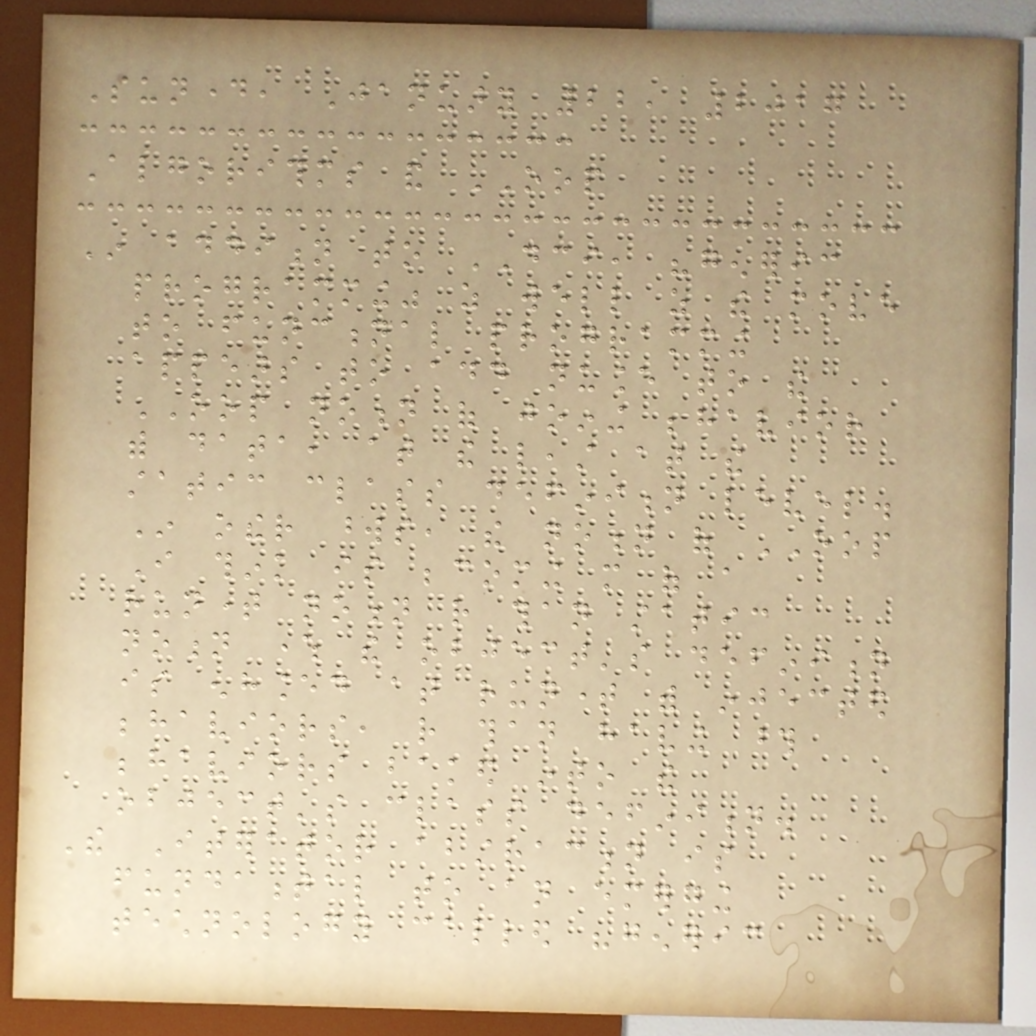Sunday, January 22, 2017
Algorithms and OOP
In addition to DCI, "generic
programming" as well as the move
to functional programming
appears to add nuance to the
OOP notion of joining behavior
with data, at the least at the
static class definition level.
In other words, the notion of OOP
I think is becoming more of a
runtime notion rather than static
notion where the object's definition
is enhanced at runtime with injected
behaviors, rather than having those
behaviors baked into the
object's class definition.
The Iterator abstraction is
fundamental to an emerging
technology called "generic
